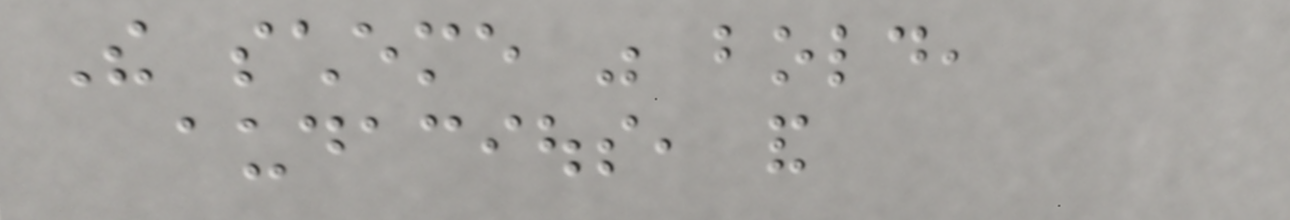The scheme was bold,
audacious, and
